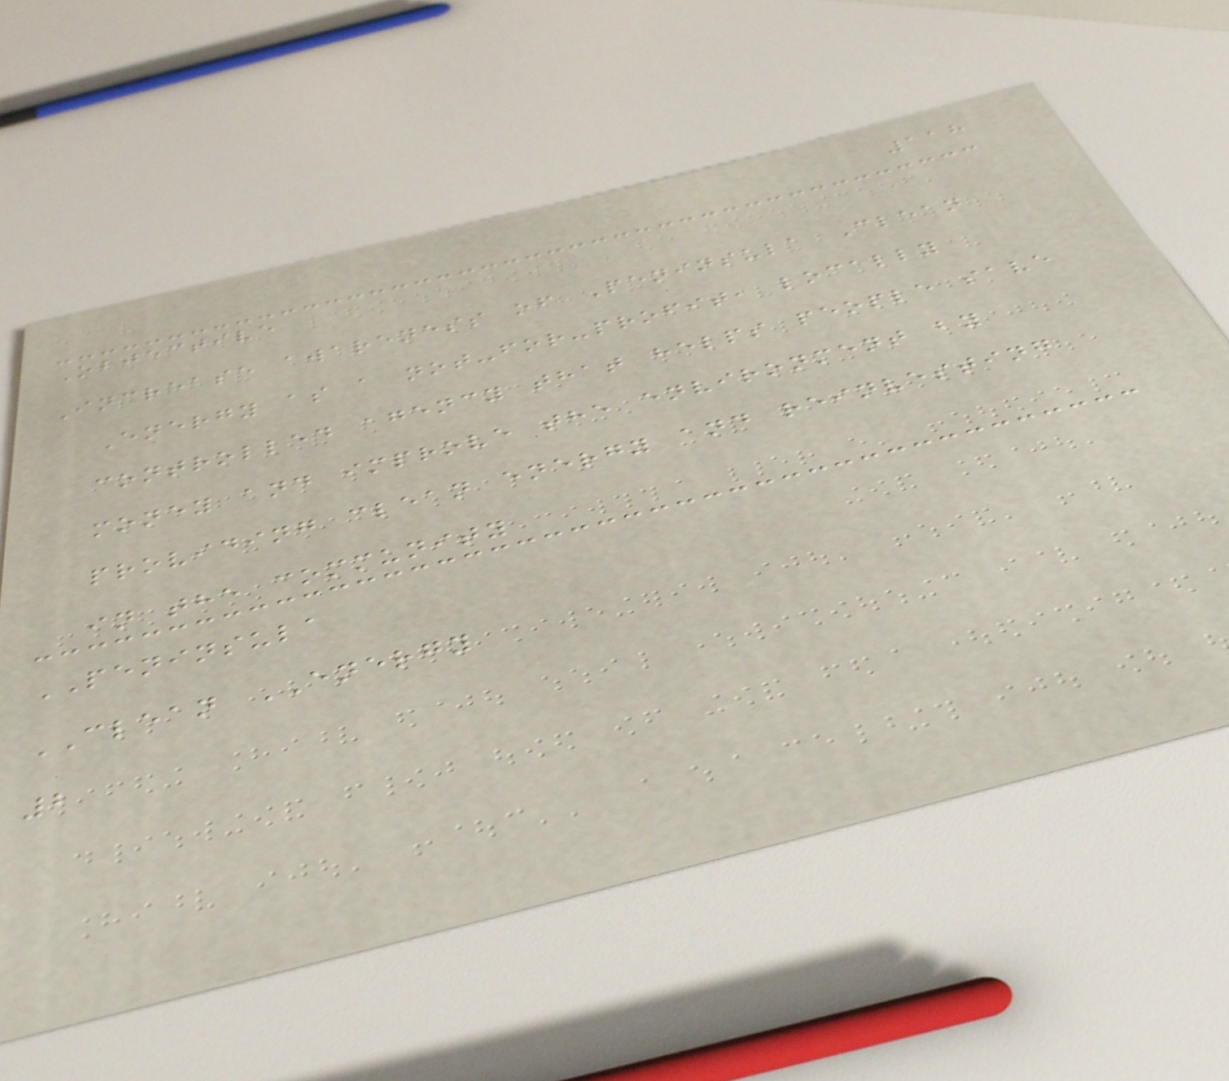118
Objective
Increase awareness of Peninsula Clean
Energy as a not-for-profit, locally
controlled agency that helps people save
money and improve the environment by
providing clean energy and reinvesting
in the community
PENINSULA
CLEAN ENERGY
2
